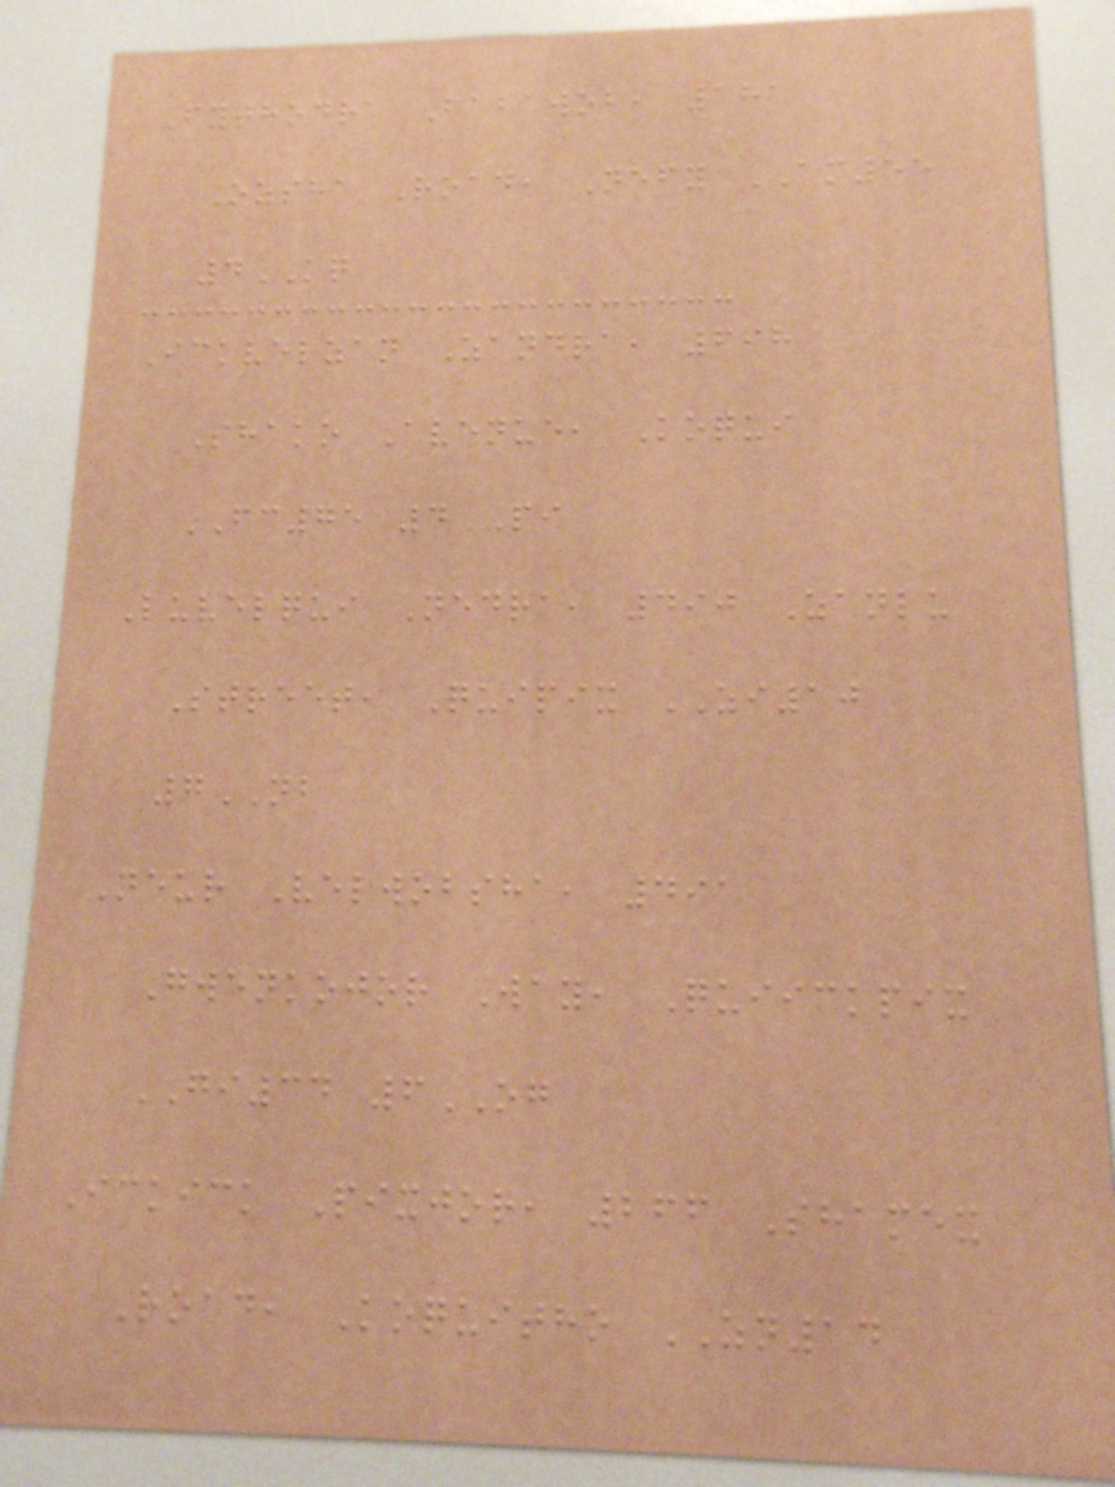Fythodra Babawob, 181
Ozsha Road, Nefy AM55
4KQ
Ickvelzan Zandra, 698
Shako Avenue, Koqui
FC75 4PI
Luvelqui Nedra, 490 Zanlu
Street, Quipix ZI10
7NB
Neur Velwobsha, 491
Gwenkojor Way, Quiickpix
GI34 6OG
Ickick Pixjor, 266 Shamex
Road, Koquitho ZN14
